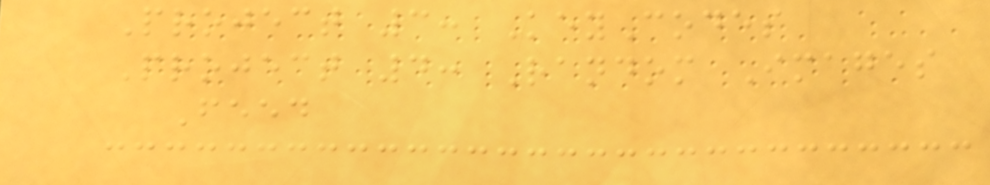Project 3: KeyCodes
Project 4: Random Images
Feed
